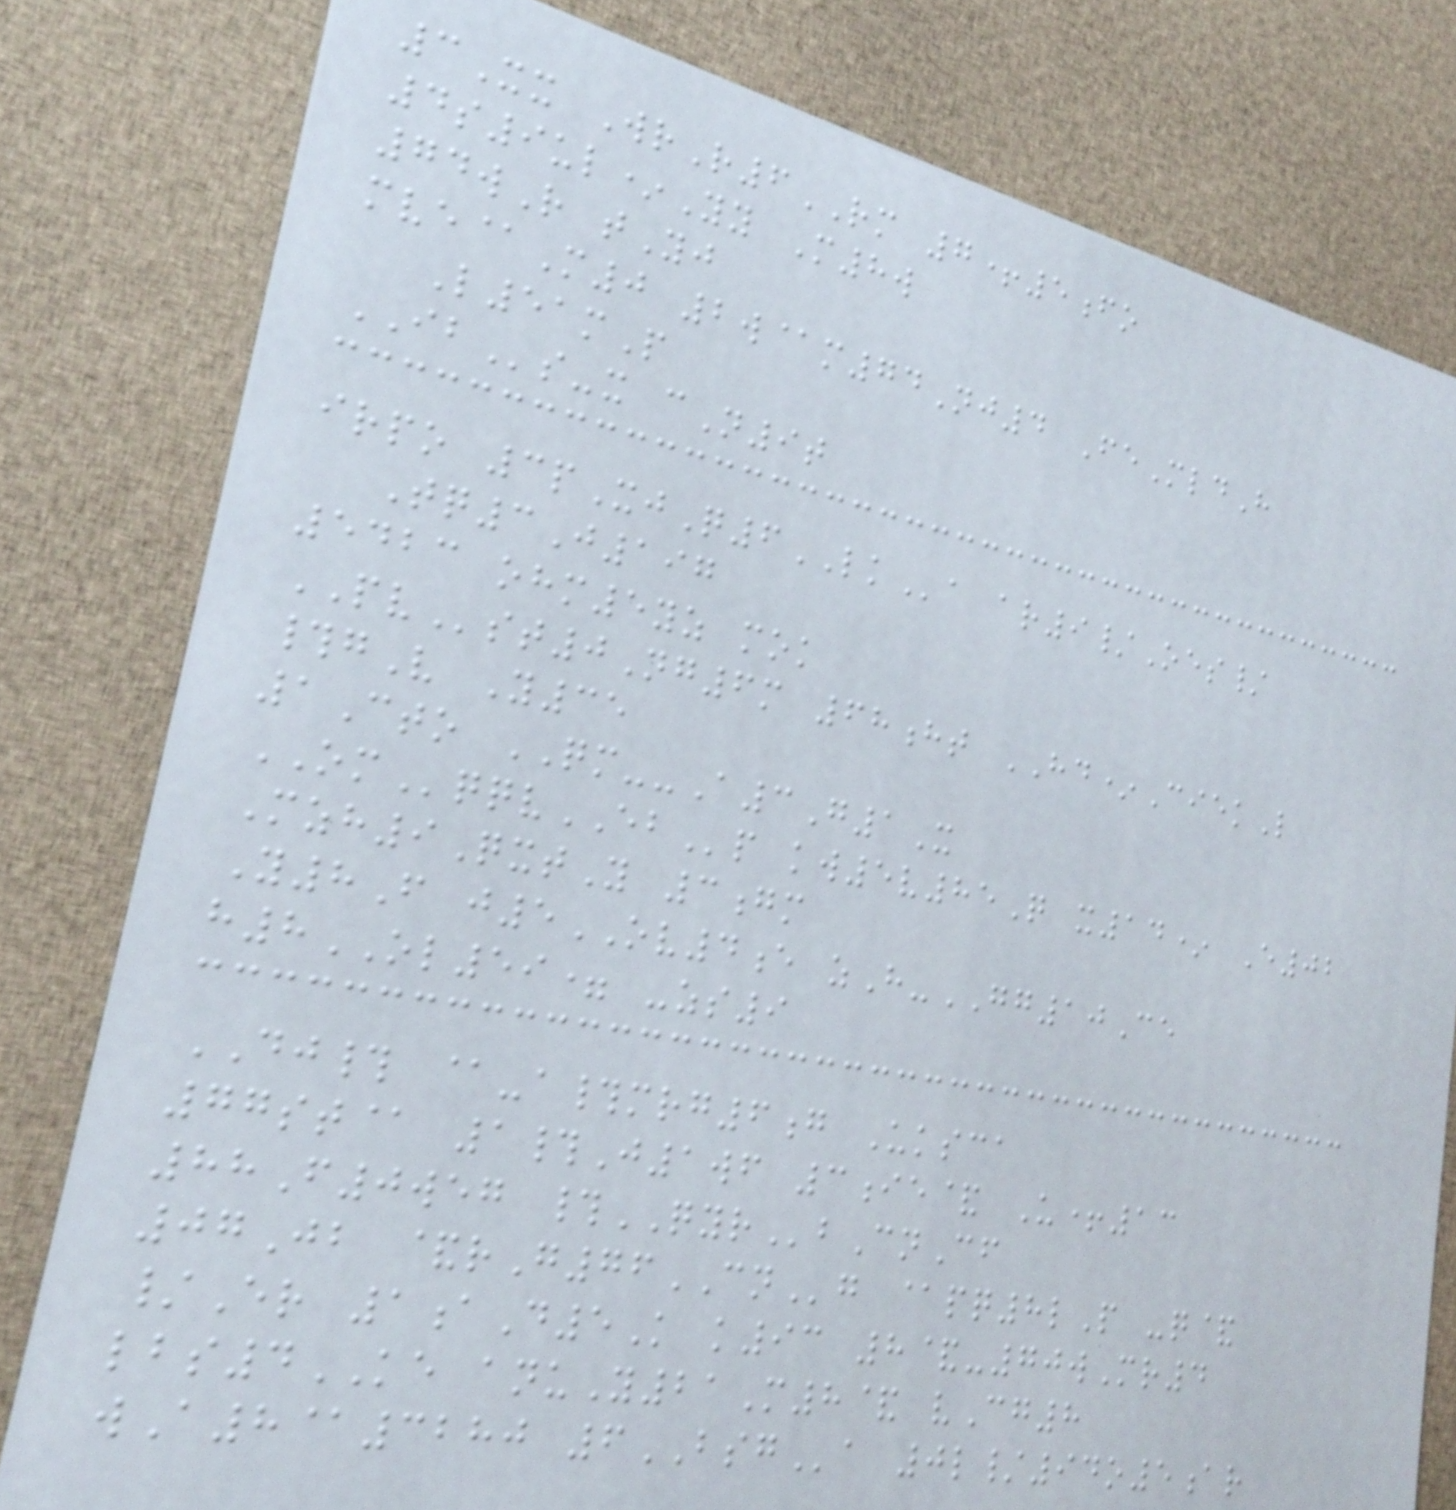3Xx WrR6RM 7+5fo
4s9ul*Yy M8w
74wR tYj
mve@M0 2w@m74Nj4 FeMldH
L51mP
IBs-x cN9t
irpo 3pXjQ6LKa ar9/Oes/
Tq3J197
5423 ohm5yz mok
PVst0Ng6m 68ht HD*CiekL
#gV Y35
1Cto QM--A3G1X
OMqqvEBp kw5v85Q x14* E02
Mzh9QxtY 3gm
Y8F j5OV4e zH-GG10Ce
h8OL59= -zs9
DJ# @-a#mrg6g Uksca
77st@ 1#J1wf 3ie& U+13
88F0weg #QYRbCnCf
07Jb &rG76CNg @pq8lP -q&
/Er 1aD5K k93 8&-70wMr4
lbs4KE anuY21M8& vCg8
wA8@3280 6BSGa 0l/94o5ar
